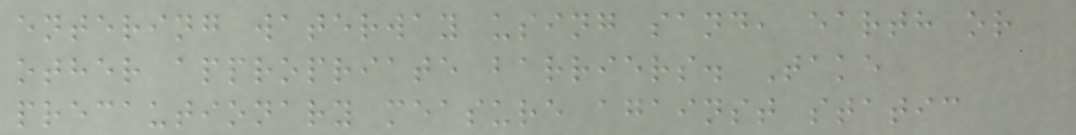entering waterway using sand, earth or
other appropriate barriers. Take
precautionary measure against static
